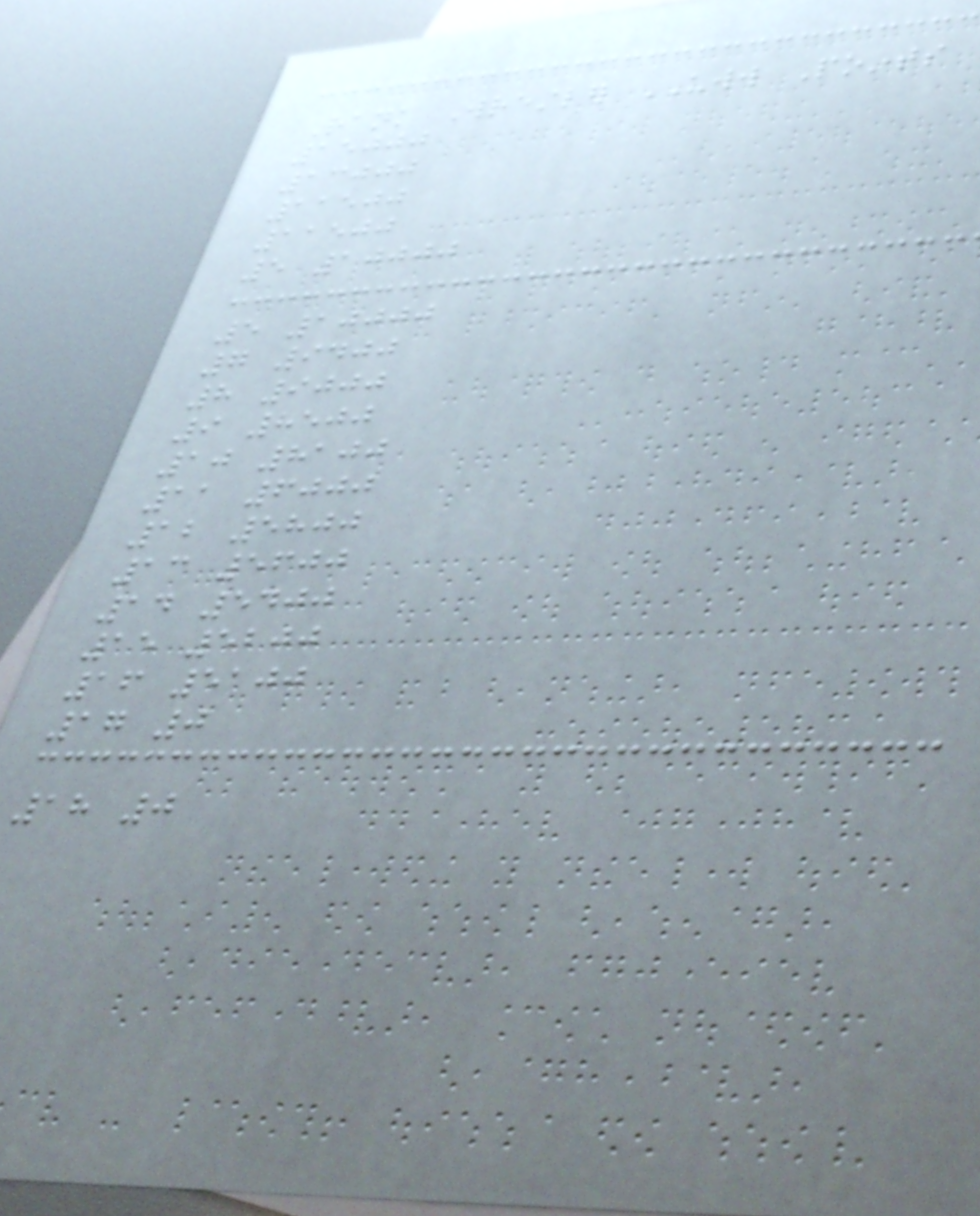Rank Wrestler UWW Points
15000
13000
11500
11500
5 10000
5 10000
7 9400
8 9000
9 8500
10 8100
11 6000
12 5800
13 5600
14 5400
15 5200
16 5100
17 0
18 0
